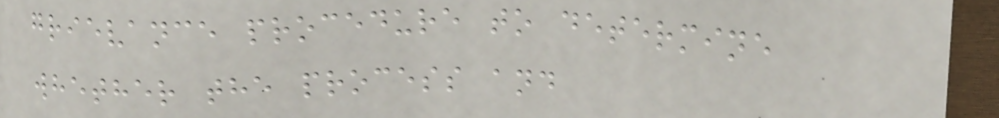grievance procedure to determine
whether the process and
